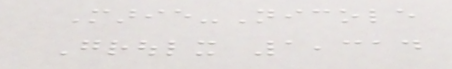Marie-Nicole
Groulx 1,314
